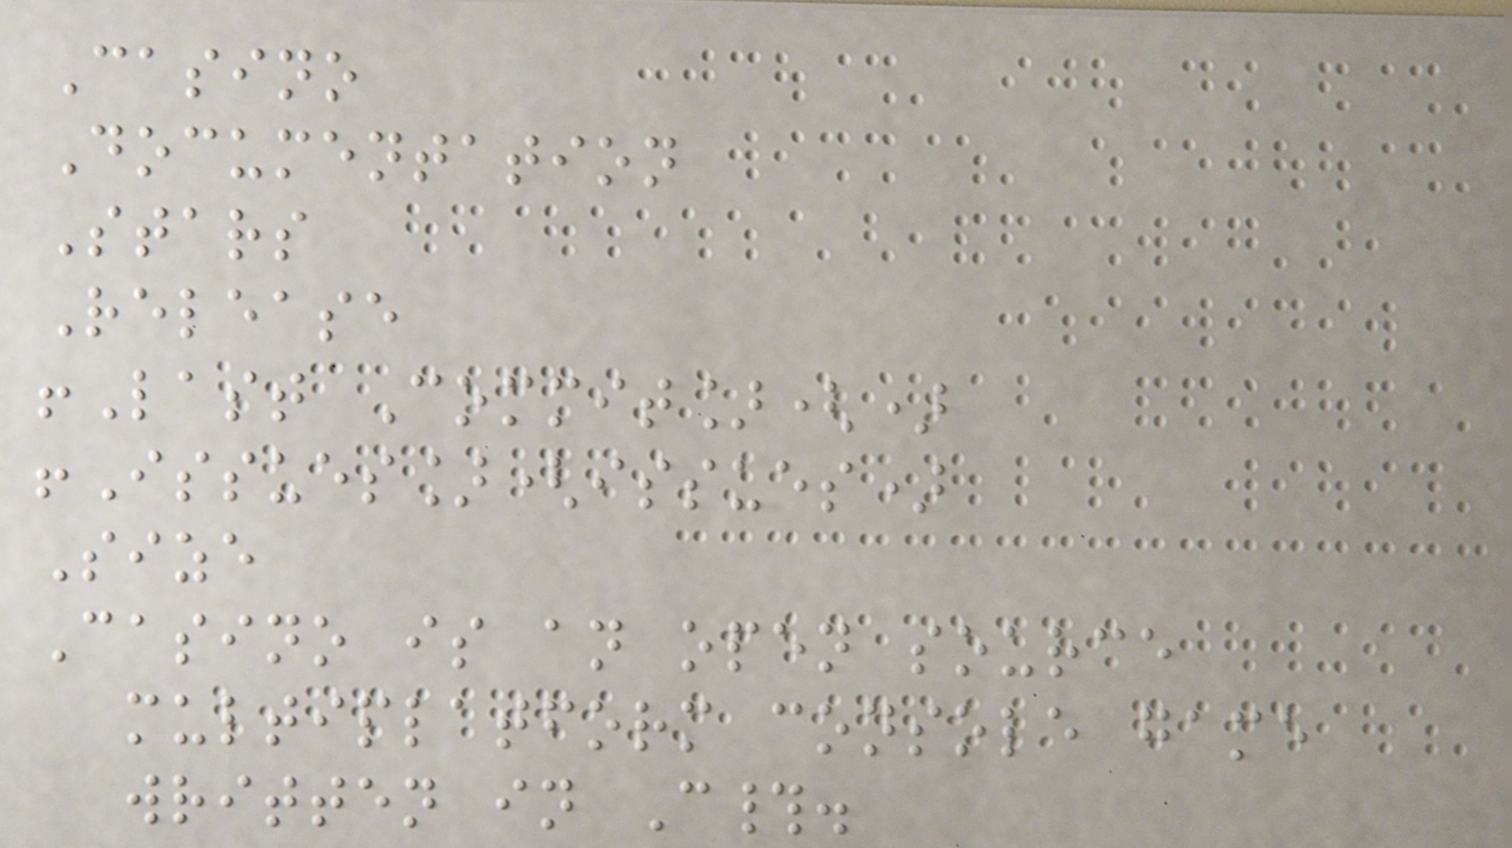Casino
Documentation
Stars
Release
!Last Commit]()
!Issues](issues)
Size
Casino is an open source
multiplatform console game
written in C#.
